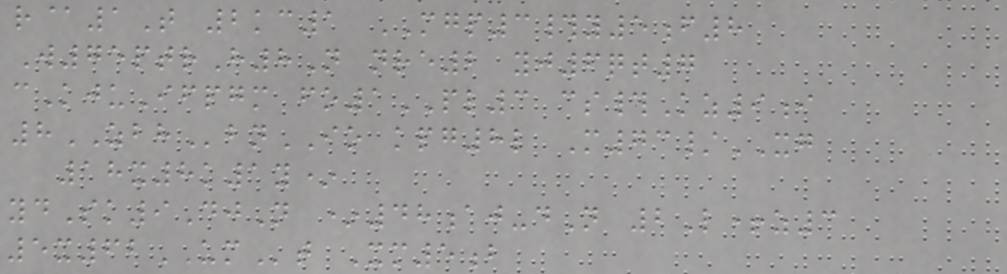r@1T 2kc1 MGP3#y5f8
W75ptrH8N nre2 yj6qt7
cKjuIfpgm fo1PL3 cs#Kz9i
8ZBHbnIO kpg8l M73/XG
18x8k1y*
ydSk9DjN *48aj-dN 2L+z3
5x62UMt Xm5b
